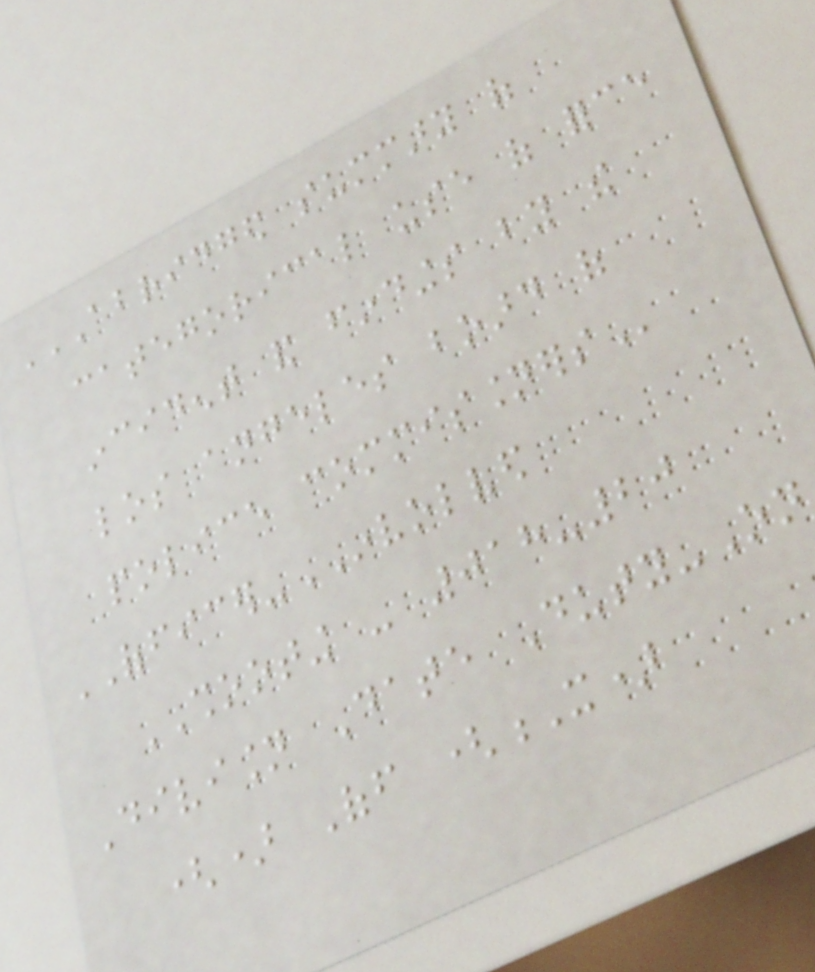ABRIDGED SUMMARY OF
CATEGORICAL USE OF FORCE
INCIDENT AND FINDINGS BY THE
LOS ANGELES BOARD OF
POLICE COMMISSIONERS
OFFICER-INVOLVED
SHOOTING - 018-20
Division Date Duty-On
() Off (X)
